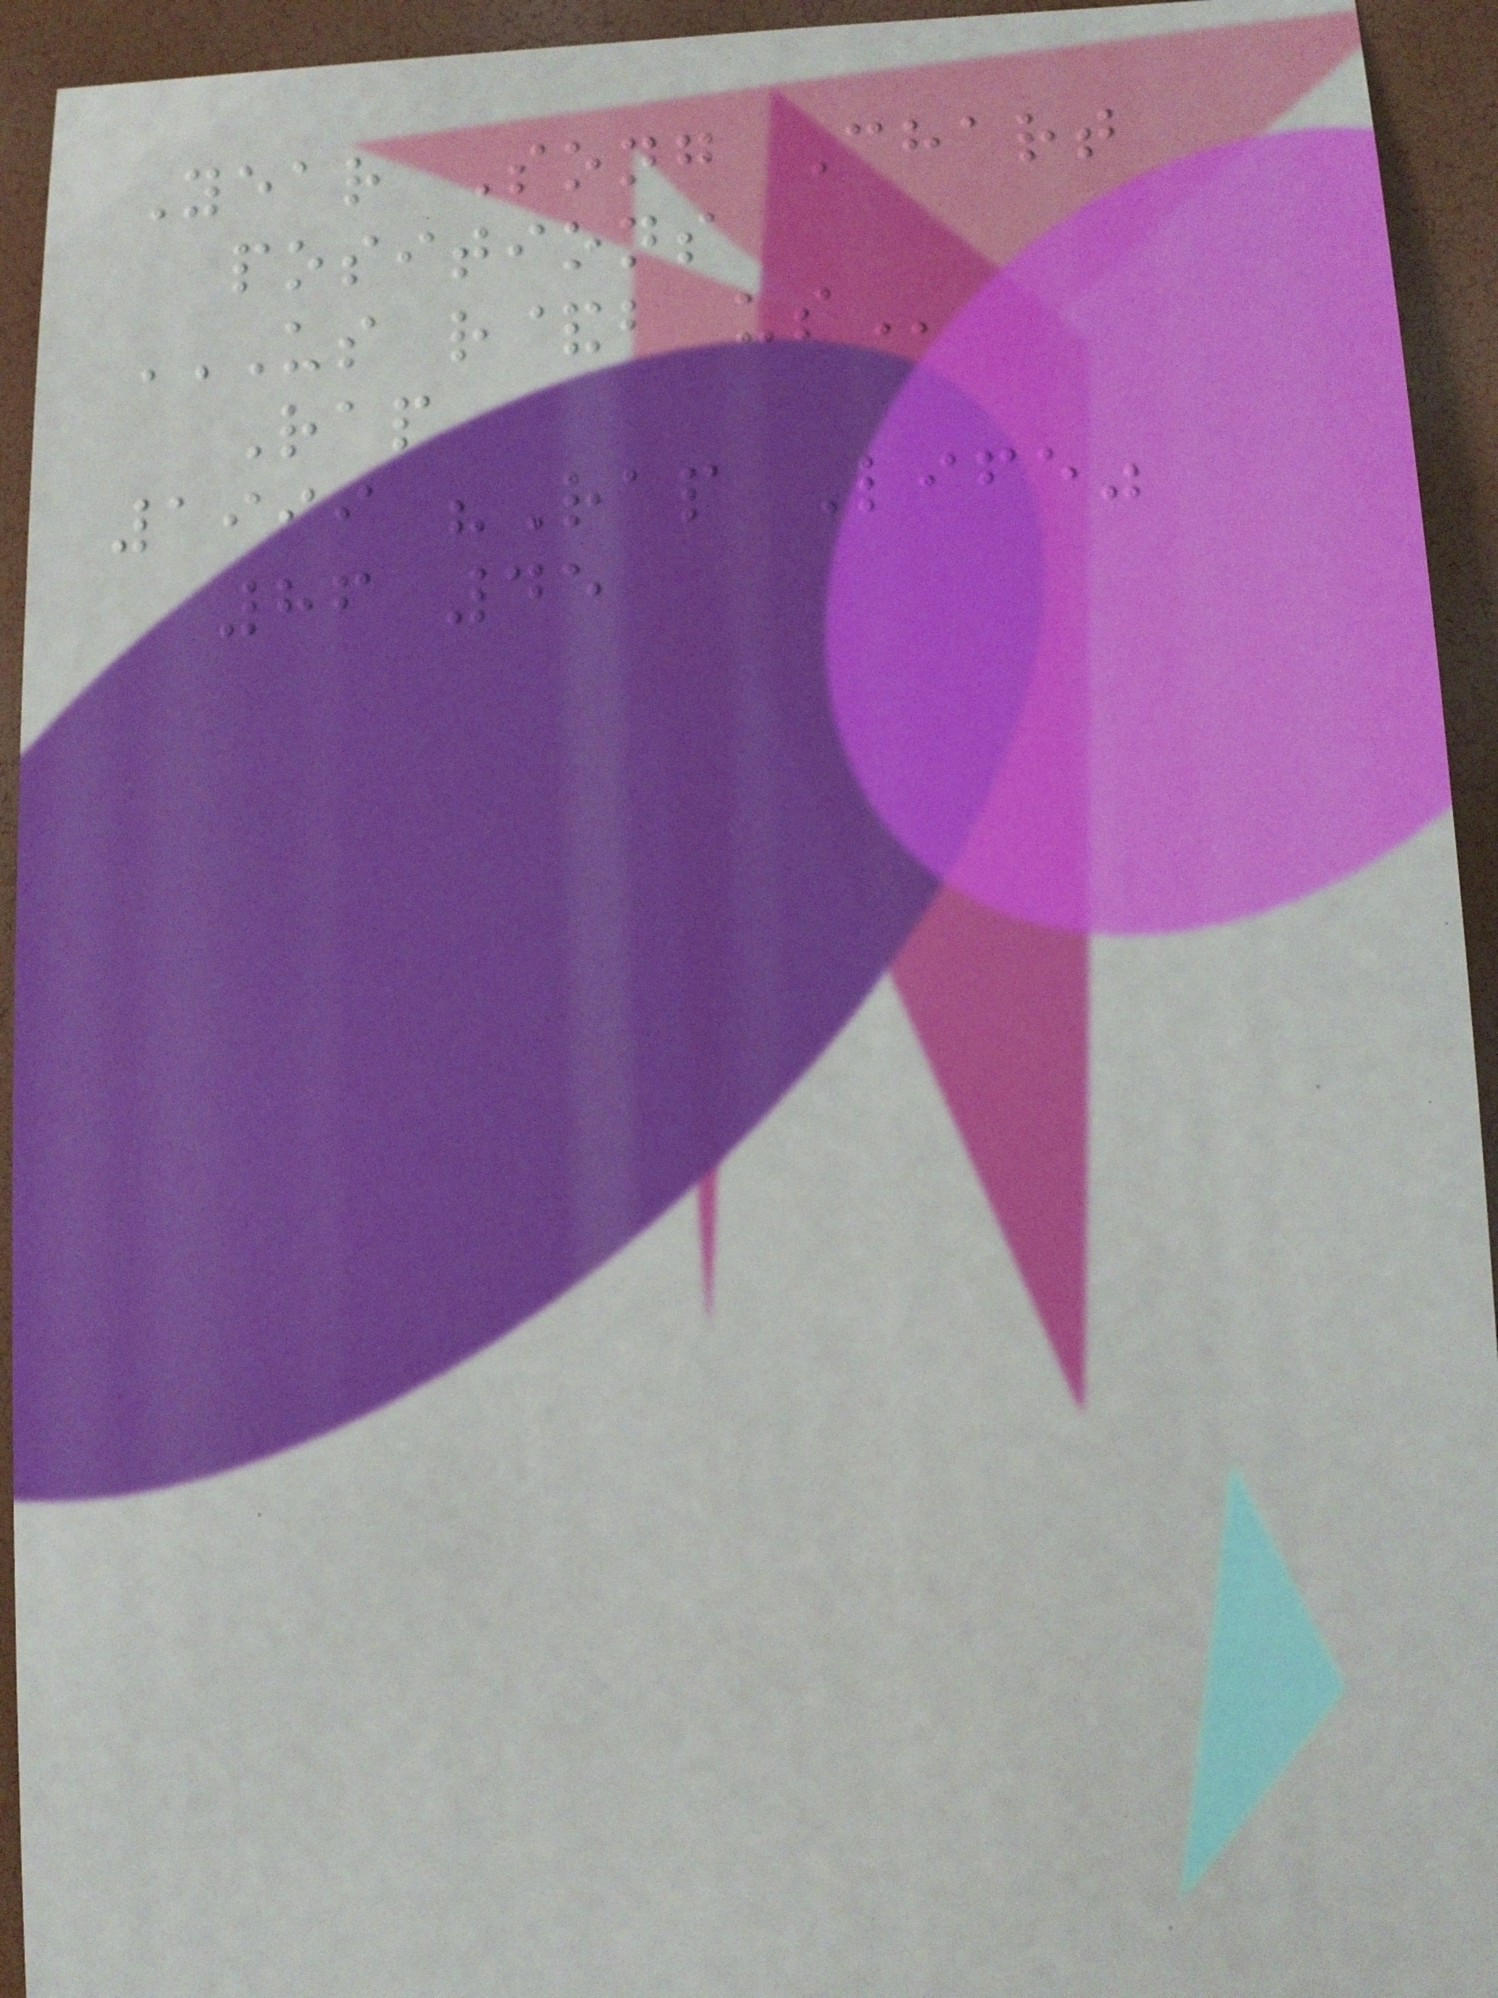Year Song Chart
positions
US R&B US
Rap
1999 "Rap Life"
86 45
